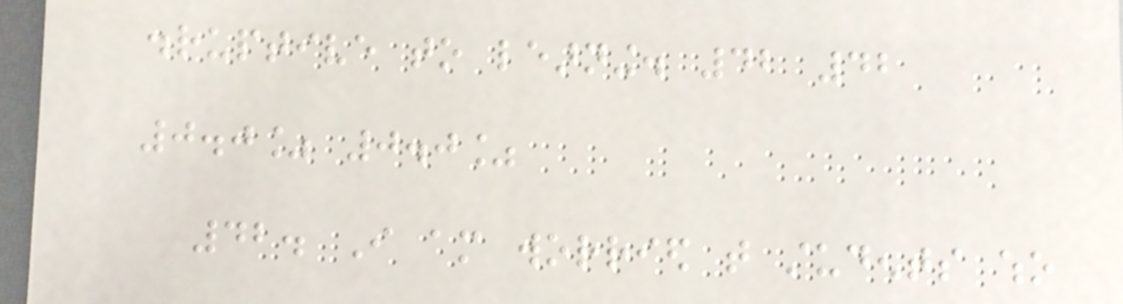disruptive to learning. 42 42
0.0% 0.0%
42. I am worried that students who
